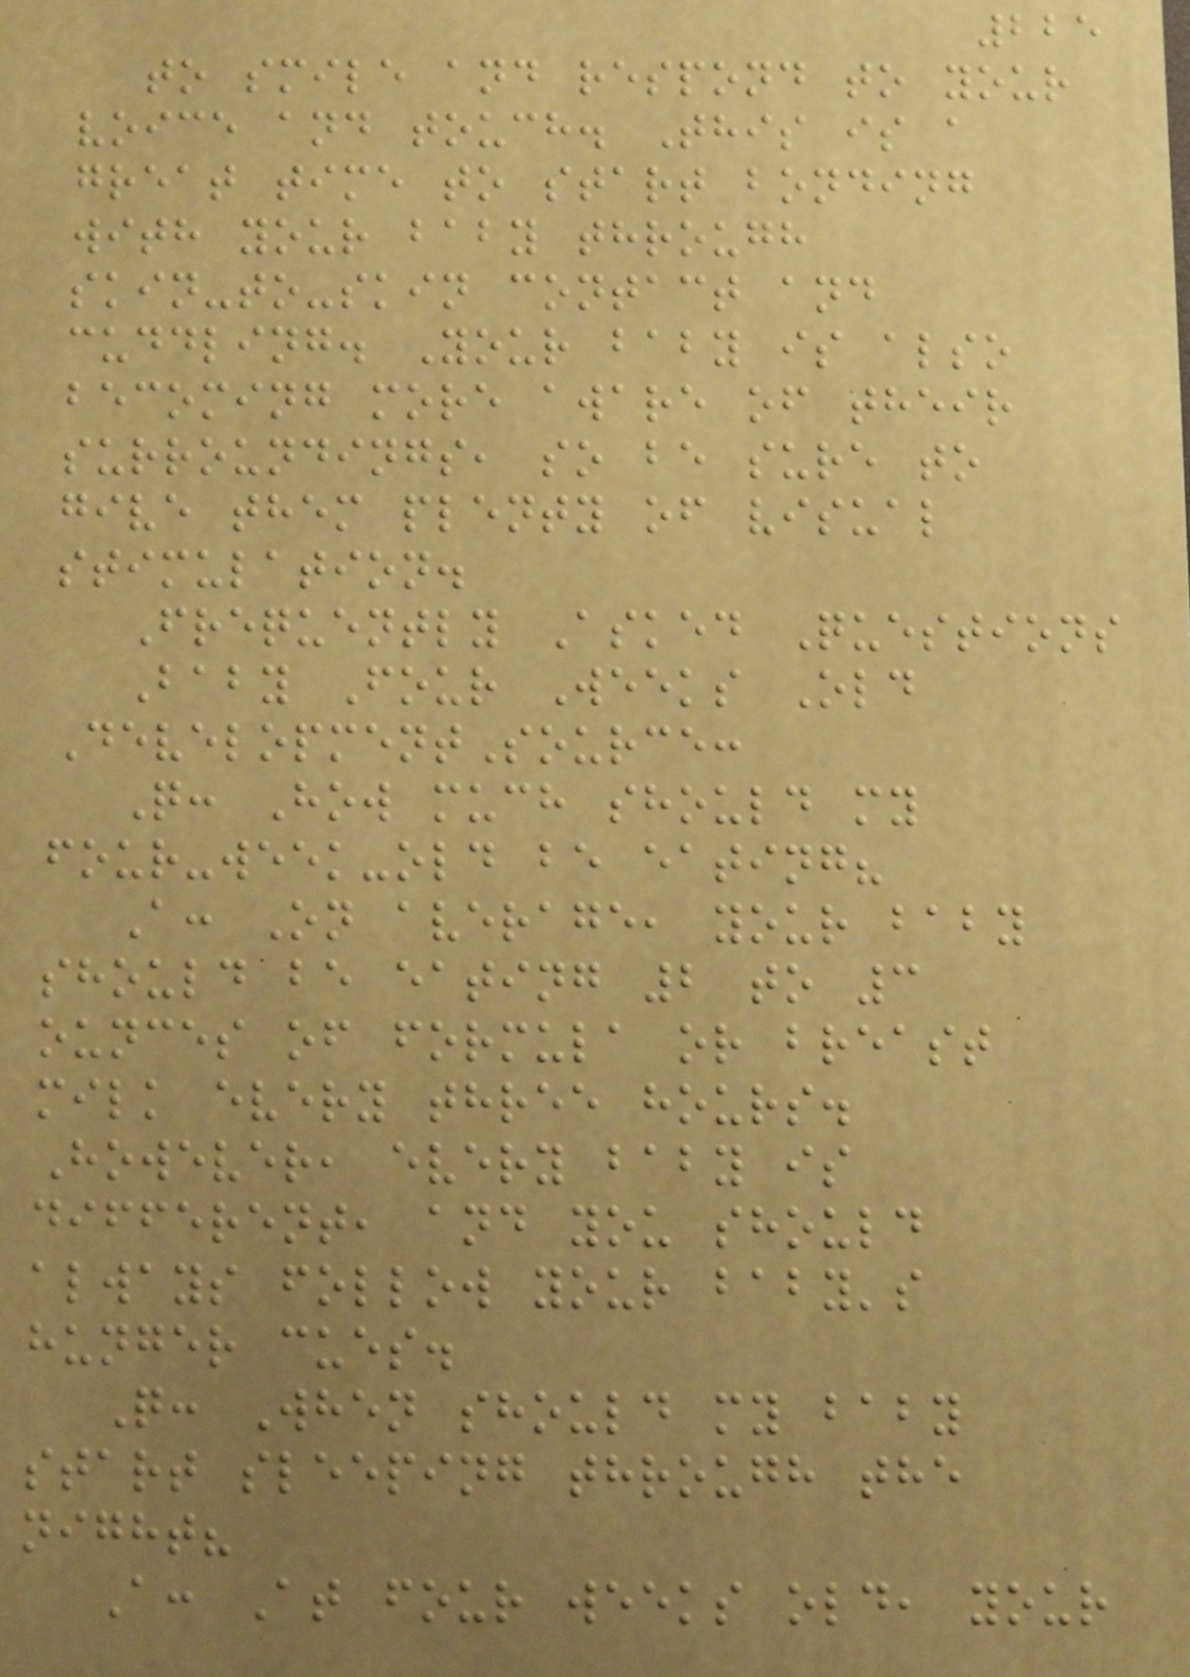225
to smile and respond to your
voice and touch. This is a
great time to start bonding
with your baby through
skin-to-skin contact and
cuddling. Your baby is also
becoming more aware of their
surroundings, so be sure to
give them plenty of visual
stimulation.
Frequently Asked Questions
Baby Four Weeks Old
DevelopmentSource:
Q: How much should my
four-week-old be eating?
A: On average, your baby
should be eating 2 to 3
ounces of formula or breast
milk every three hours.
However, every baby is
different, and you should
always follow your baby's
hunger cues.
Q: When should my baby
start sleeping through the
night?
A: At four weeks old, your
